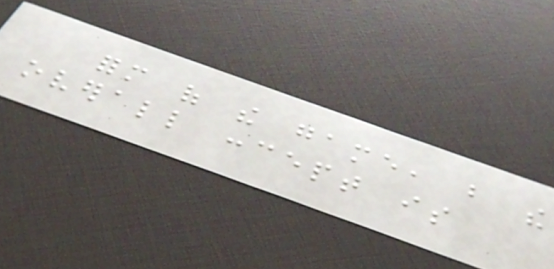form of the game, but the
overall concept is
